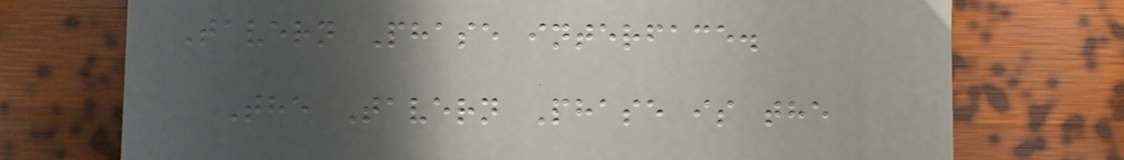Tavern Phase interface.
The Tavern Phase is the
